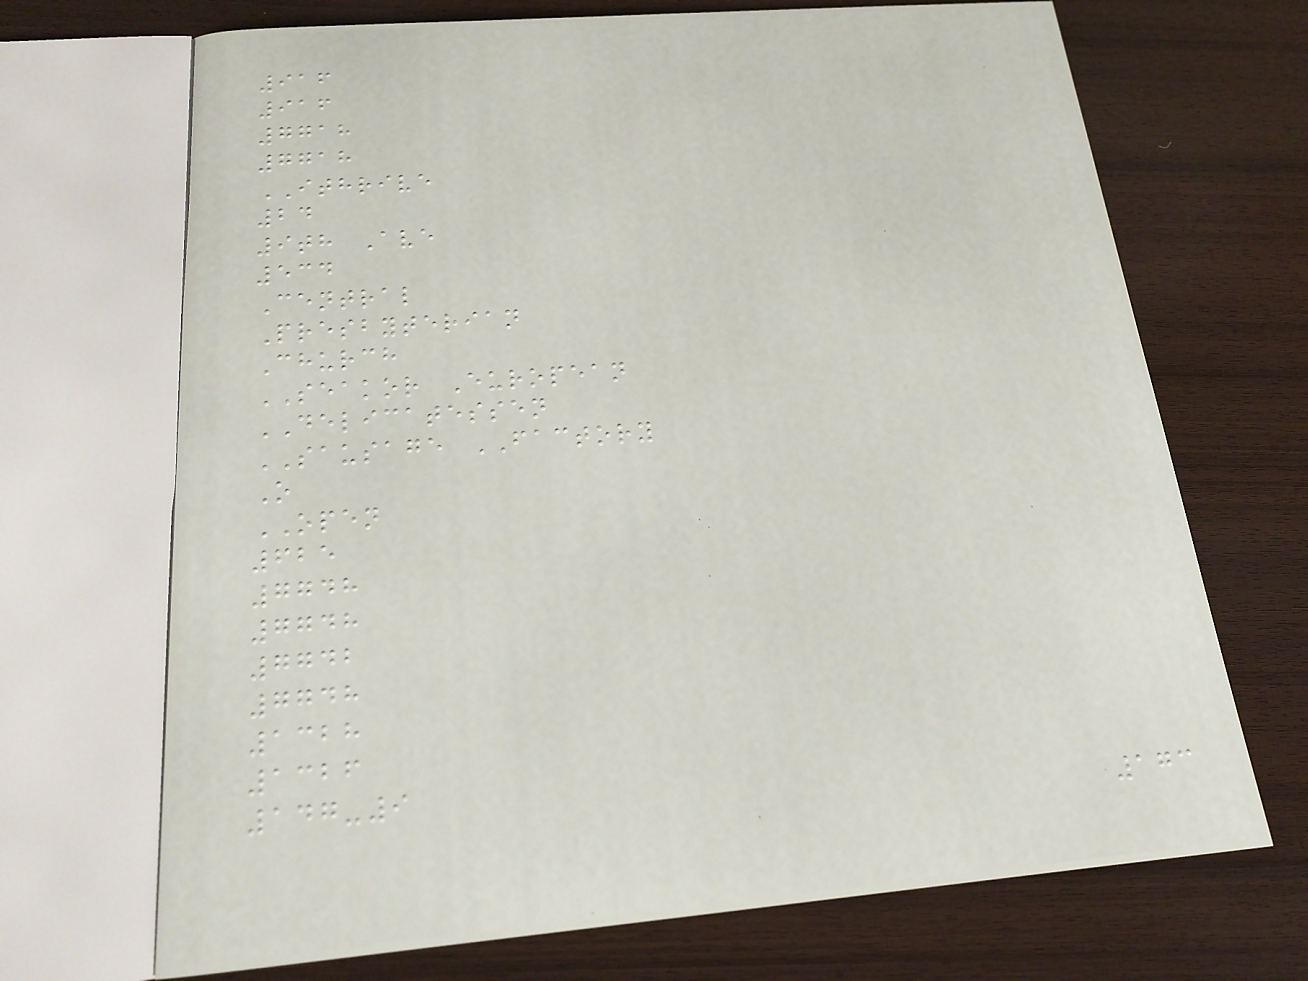916
916
7718
7718
ITHRIVE
24
9th Ave
534
Central
Presbyterian
Church
SEAKOR European
DELICATESSEN
SAUSAGE FACTORY
O
OPEN
625
7748
7748
7742
7748
1328
1326
147-9
173
